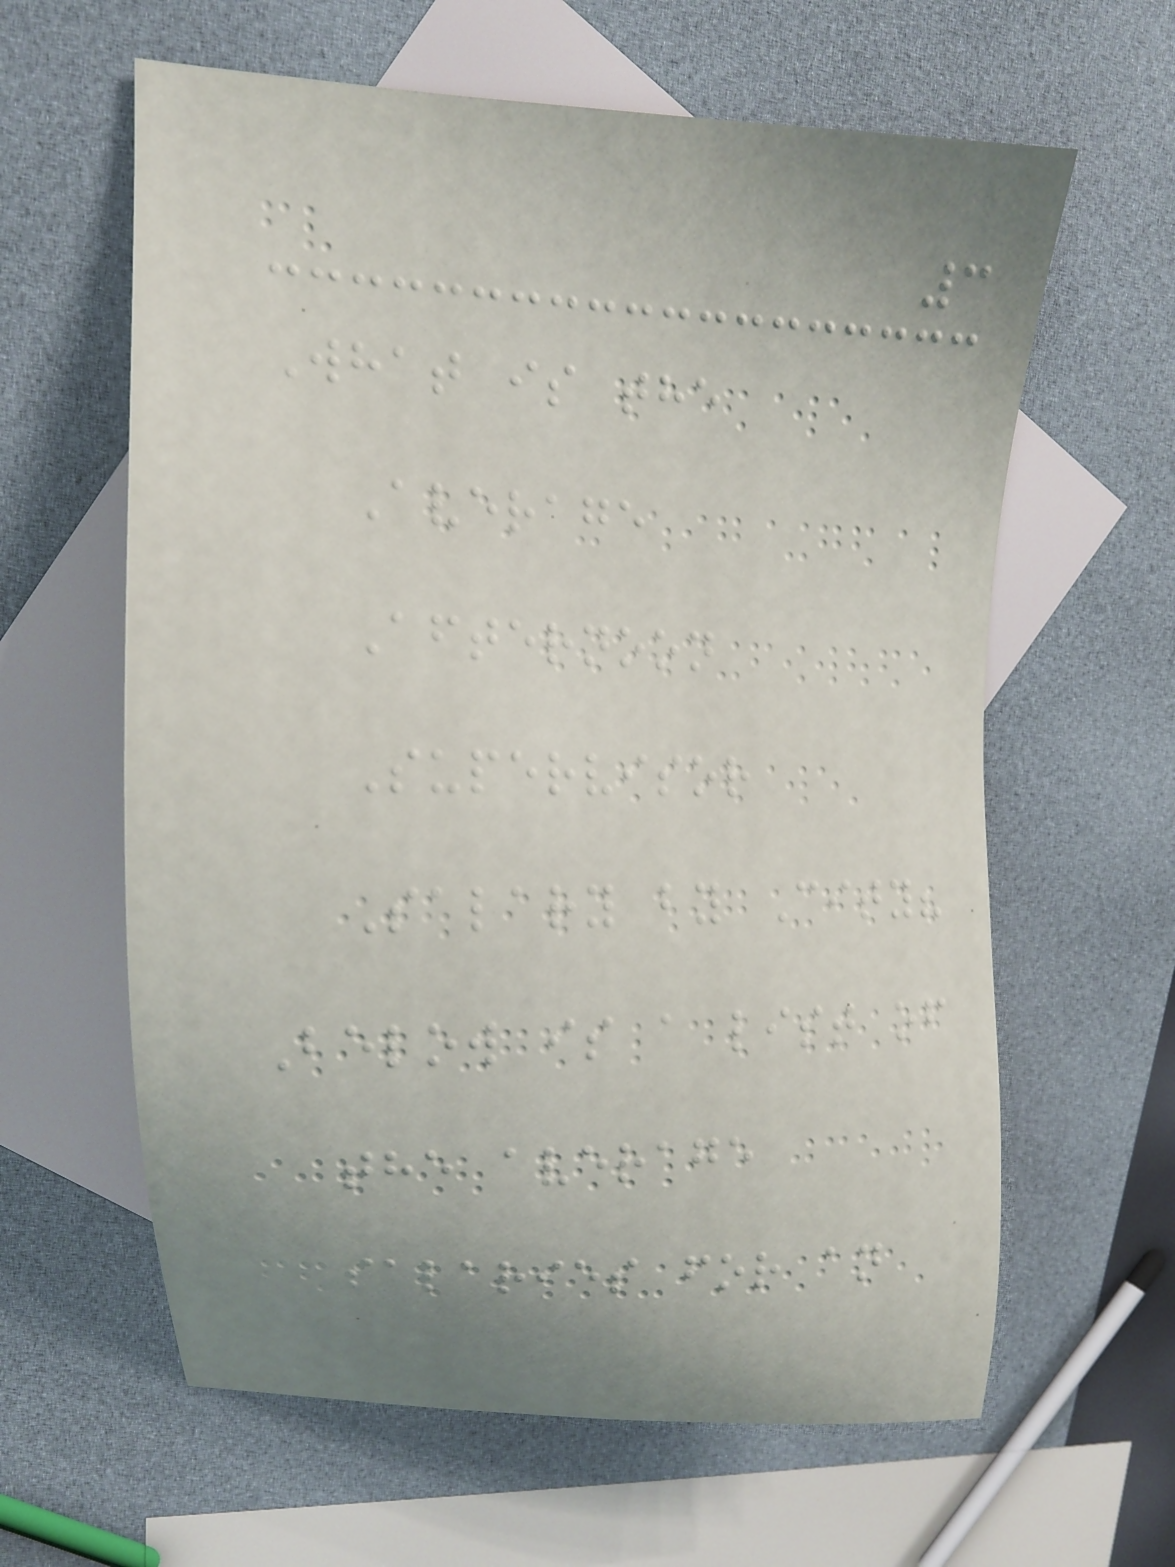3
What is the
Average
Afternoon
Supervisor
Salary by City?
Below is a list of
the average
salaries for an
